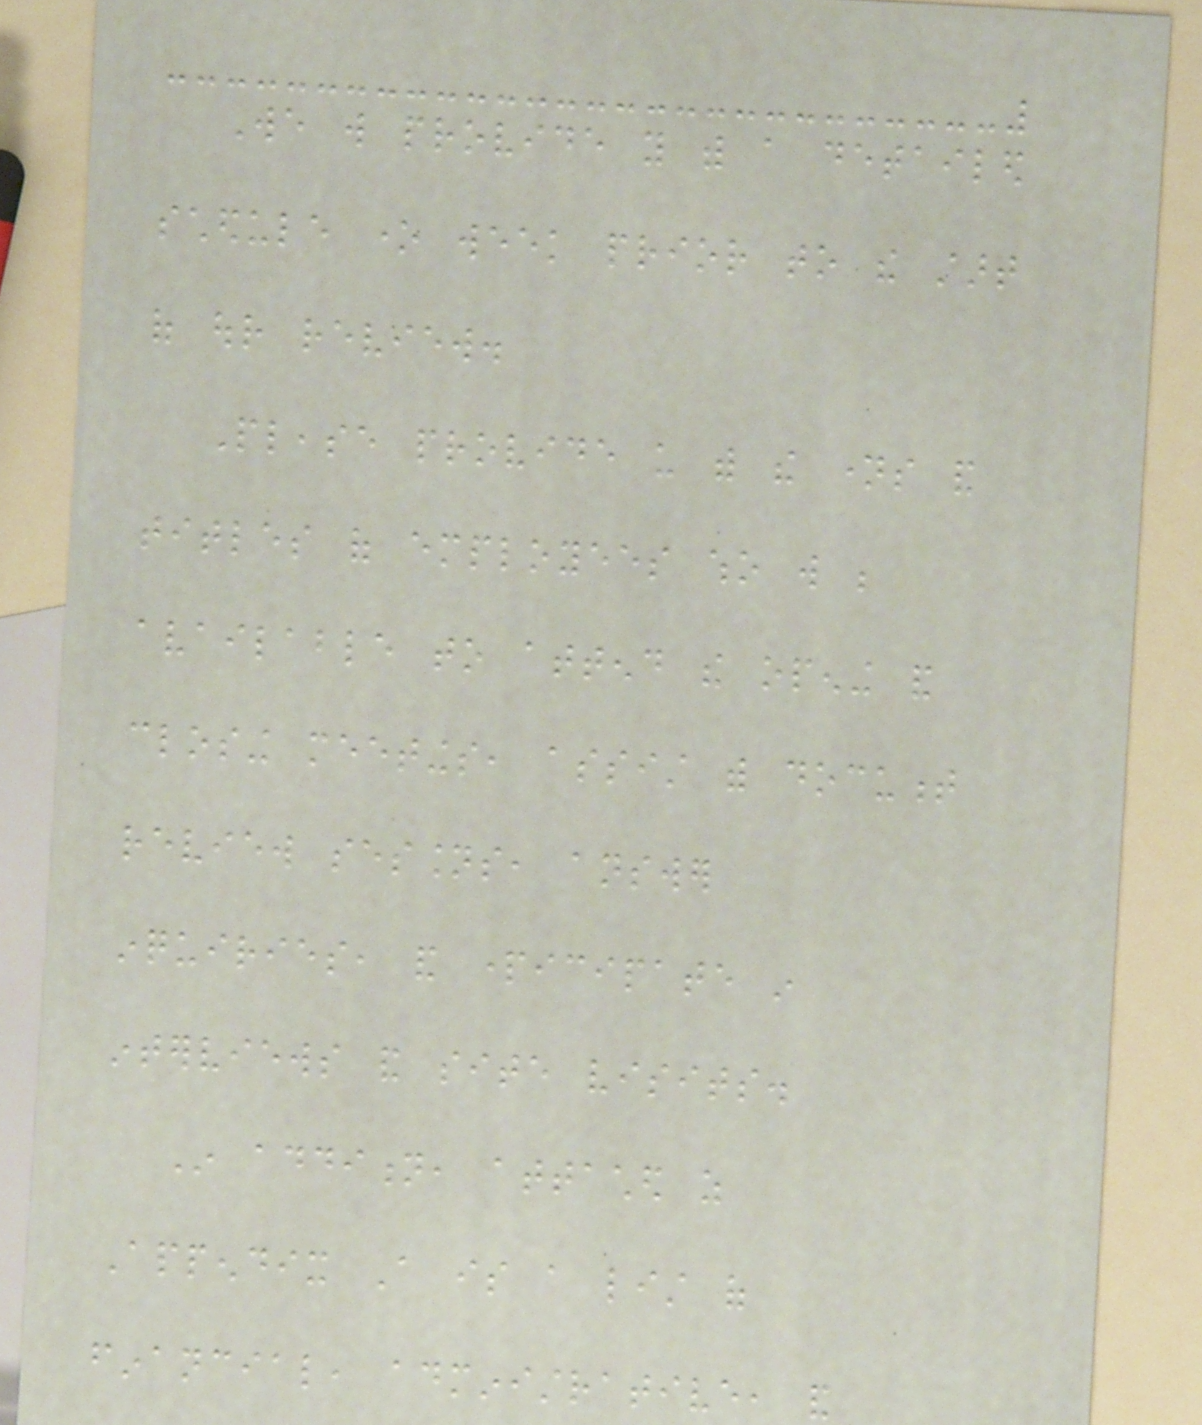We will provide you with a detailed
schedule one week prior to the start
of our review.
Please provide us with the names and
titles of employees who will be
available to attend the opening and
closing meetings, assist with document
review sessions, answer
inquiries, and participate in
interviews and site visits.
In addition, attached as
Appendix A is a list of
financial, administrative, and
